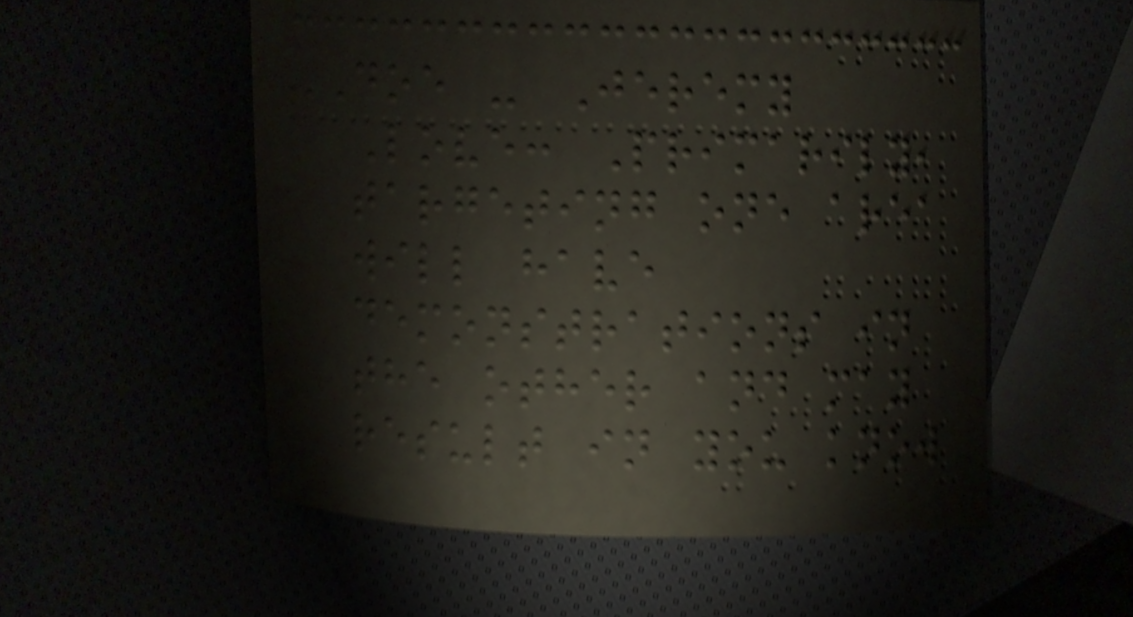DOE - Jeremy
Love: Primarily,
targeting one area
will have
demonstrations in
the other and may
result in you know
